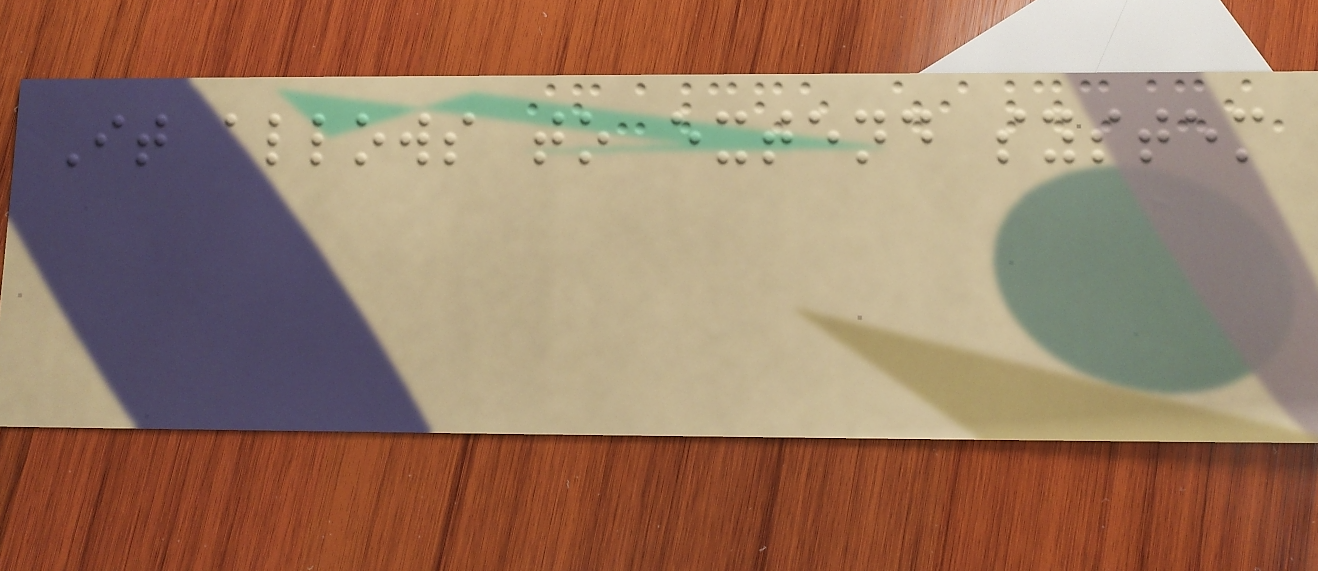It allows to extend system
